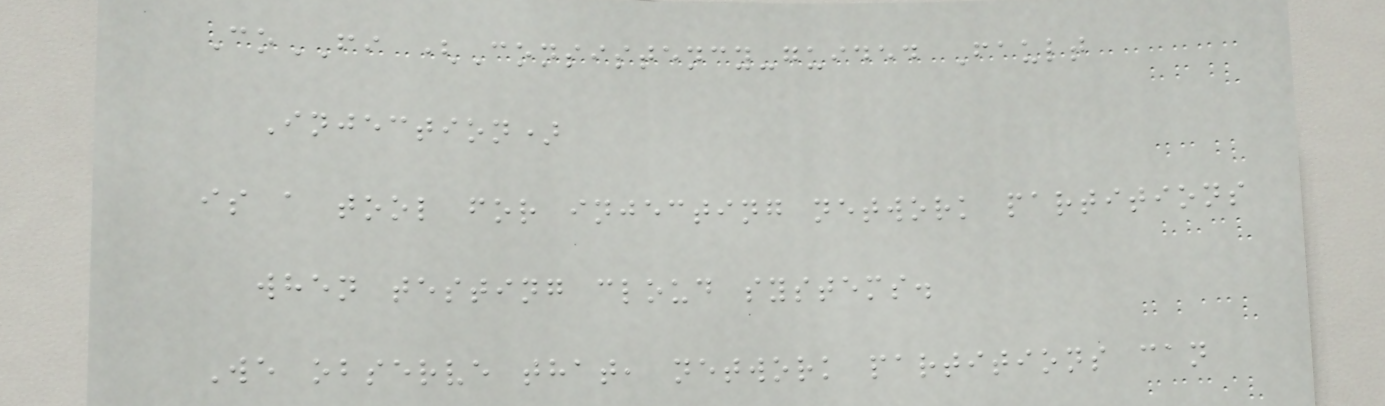CoFI (Consistency-guided Fault
Injection)
is a tool for injecting network partitions
when testing cloud systems.
We observe that, network partitions can
